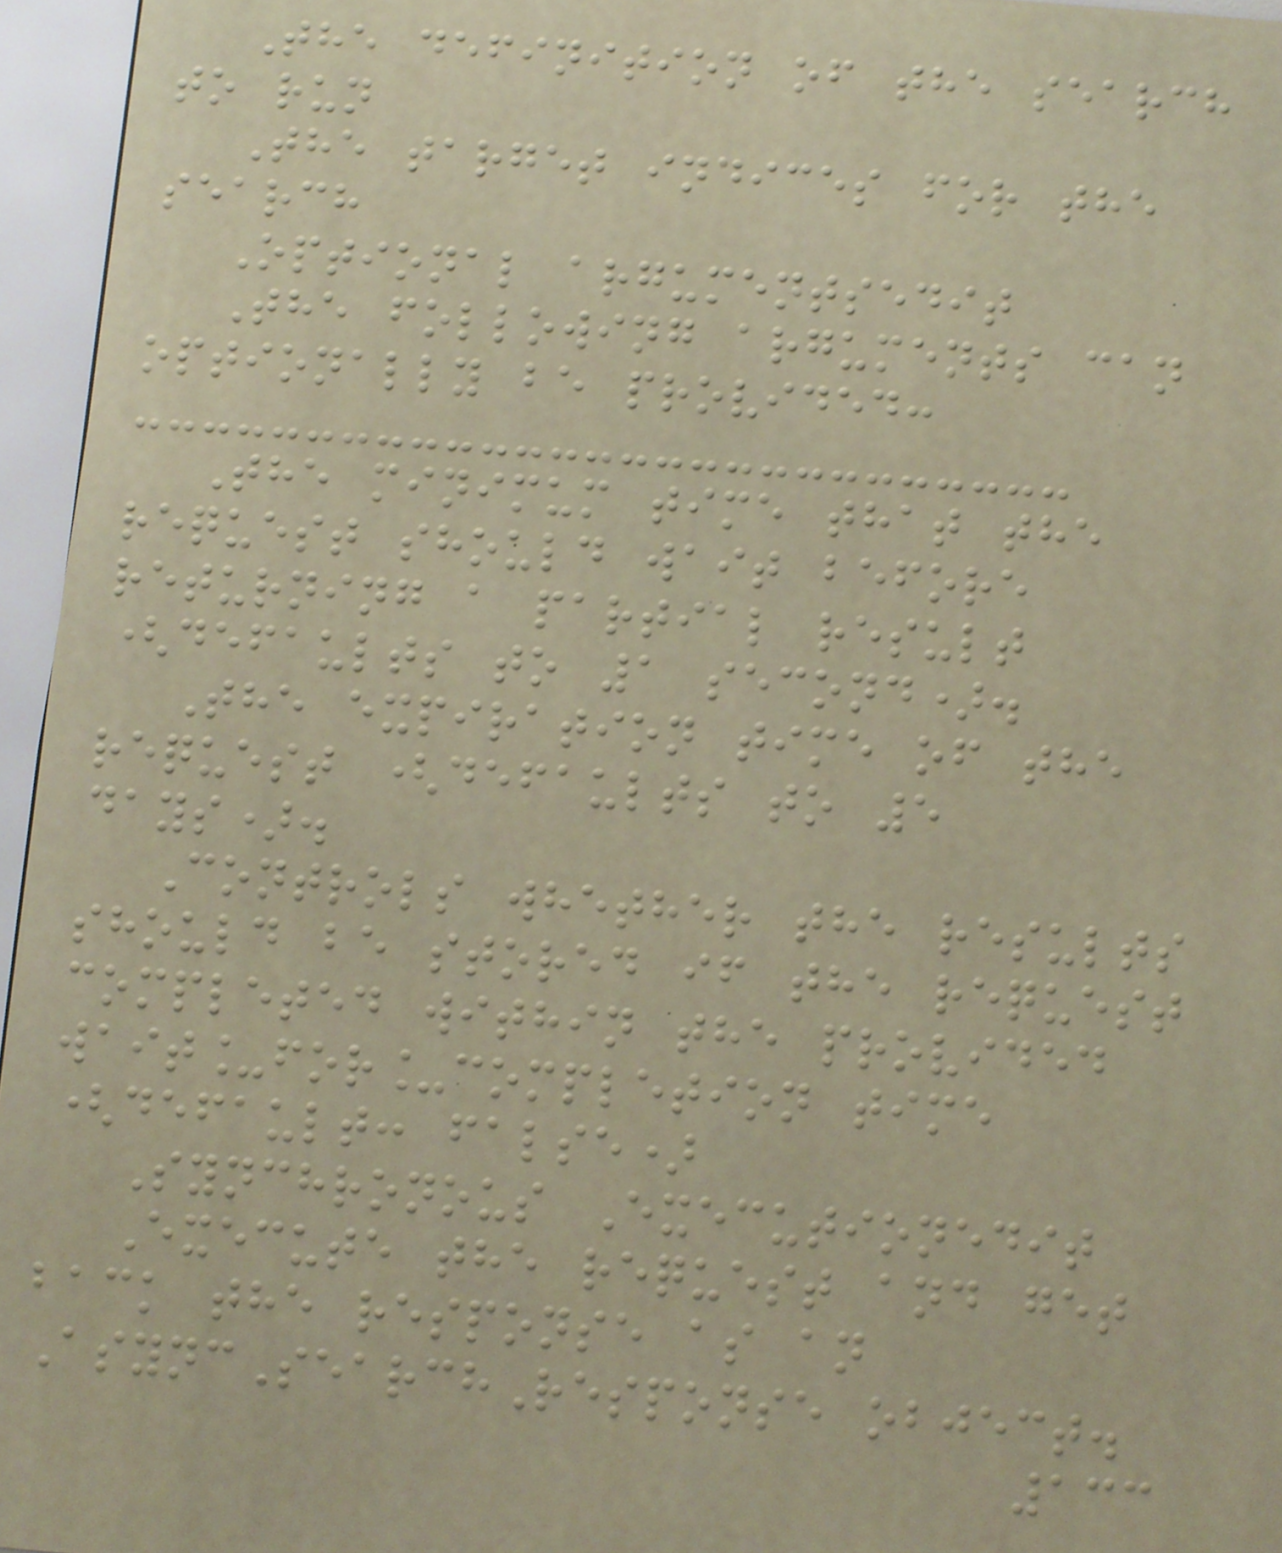The definition of the search
to run
The target indices for the
search
Optional argumentsedit
The following arguments can
optionally be provided:
The minimum time that the
request should wait before
returning a partial result
(defaults to 1 second).
The expiration time of the
request (defaults to 5
days).
Controls whether the results
should be stored if the request
completed within the provided
wait_for_completion time
(default: false)
Synchronous Executionedit
Execute the request and get
back the response as an
AsyncSearchResponse object.
133
